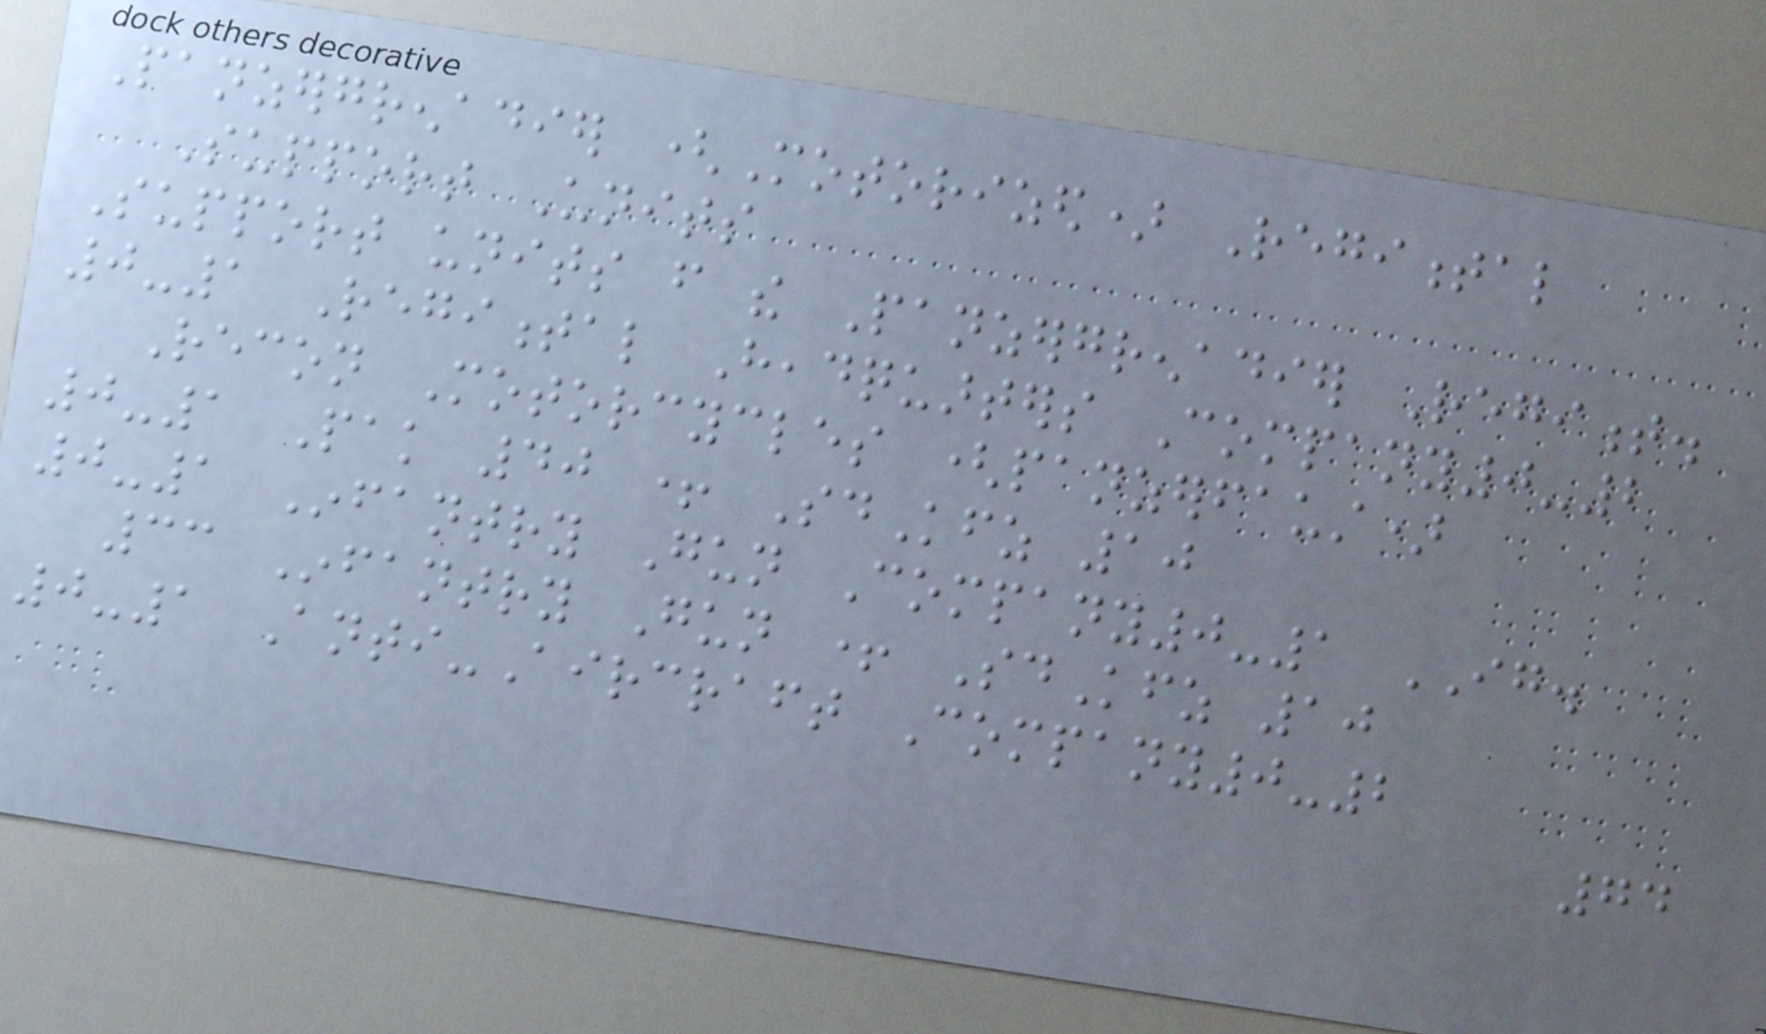Panzergrenadier (Motorized) Regimental
Support Units
Support units from the Panzergrenadier Regiment.
0-1 Regimental Headquarters Company0-2
Recon Motorcycles (panzerfaust)
0-1 Pak 40 + SdKfz 10
0-1 Infantry Gun Company0-1 IG.
33 Infantry Gun + SdKfz 10
0-1 Anti-Aircraft Company0-2
74
